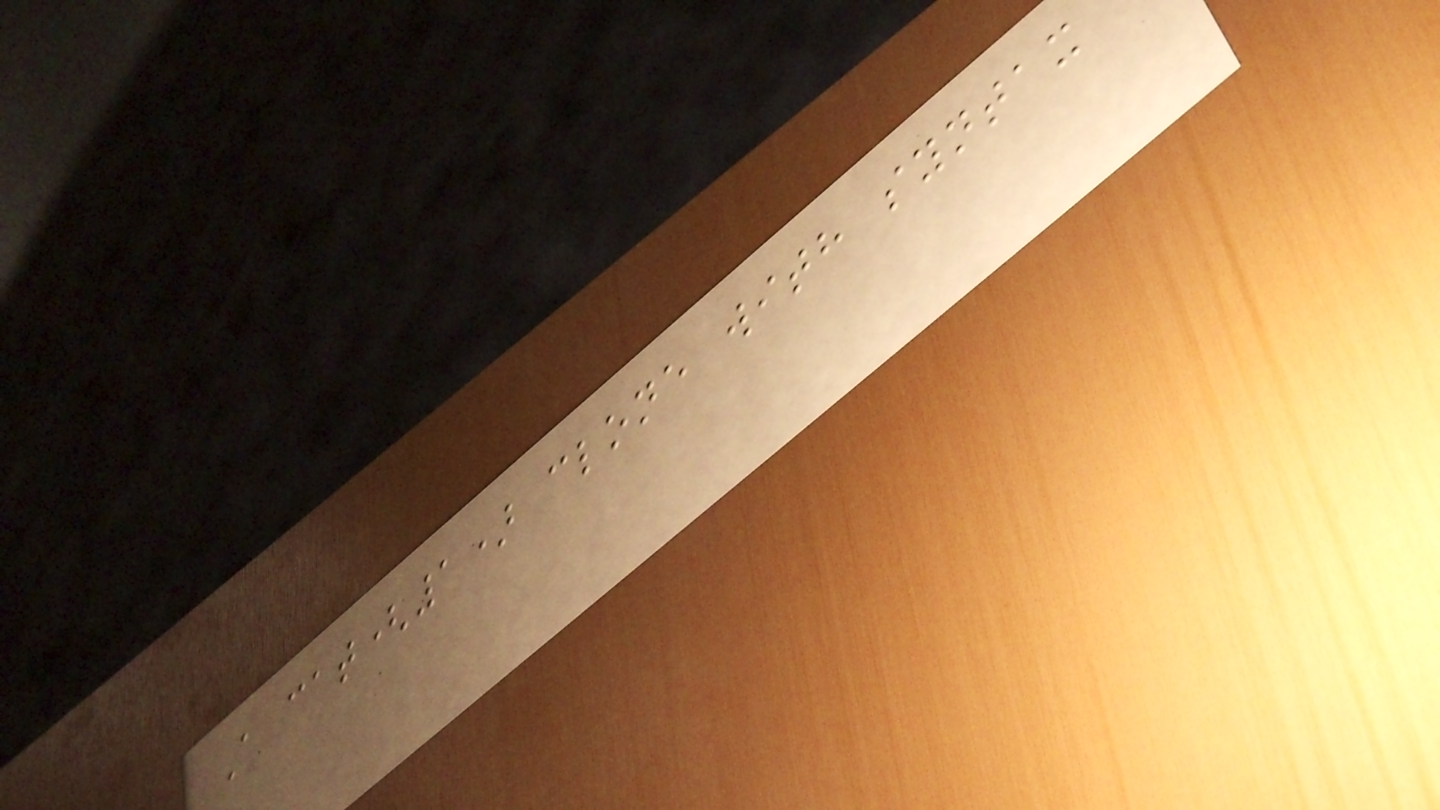A cat(1) clone with syntax
